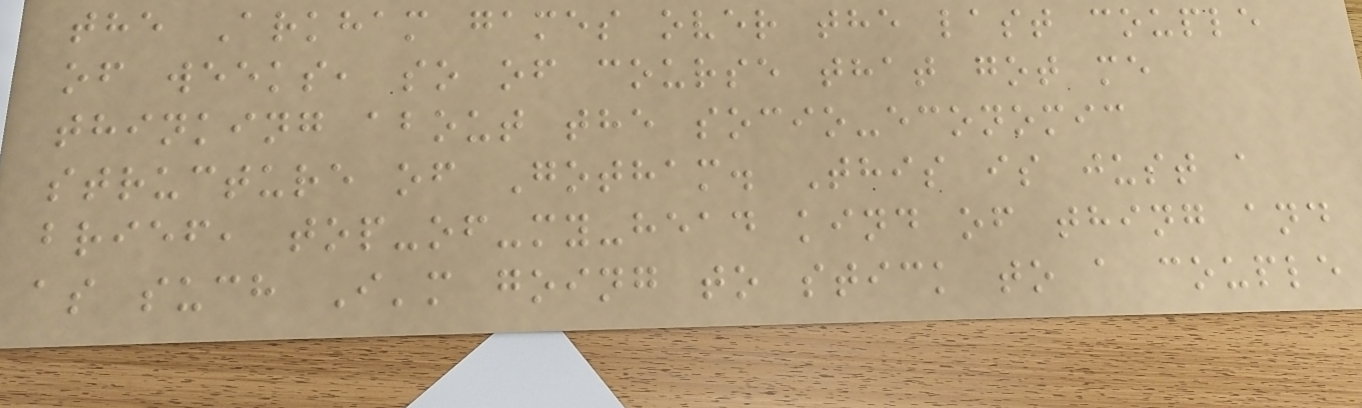the Arkham games over the last couple
of weeks, so of course that got me
thinking about the socio-economic
structure of Gotham. This is just a
brief, top-of-my-head kind of thing and
as such I'm going to stick to a couple
